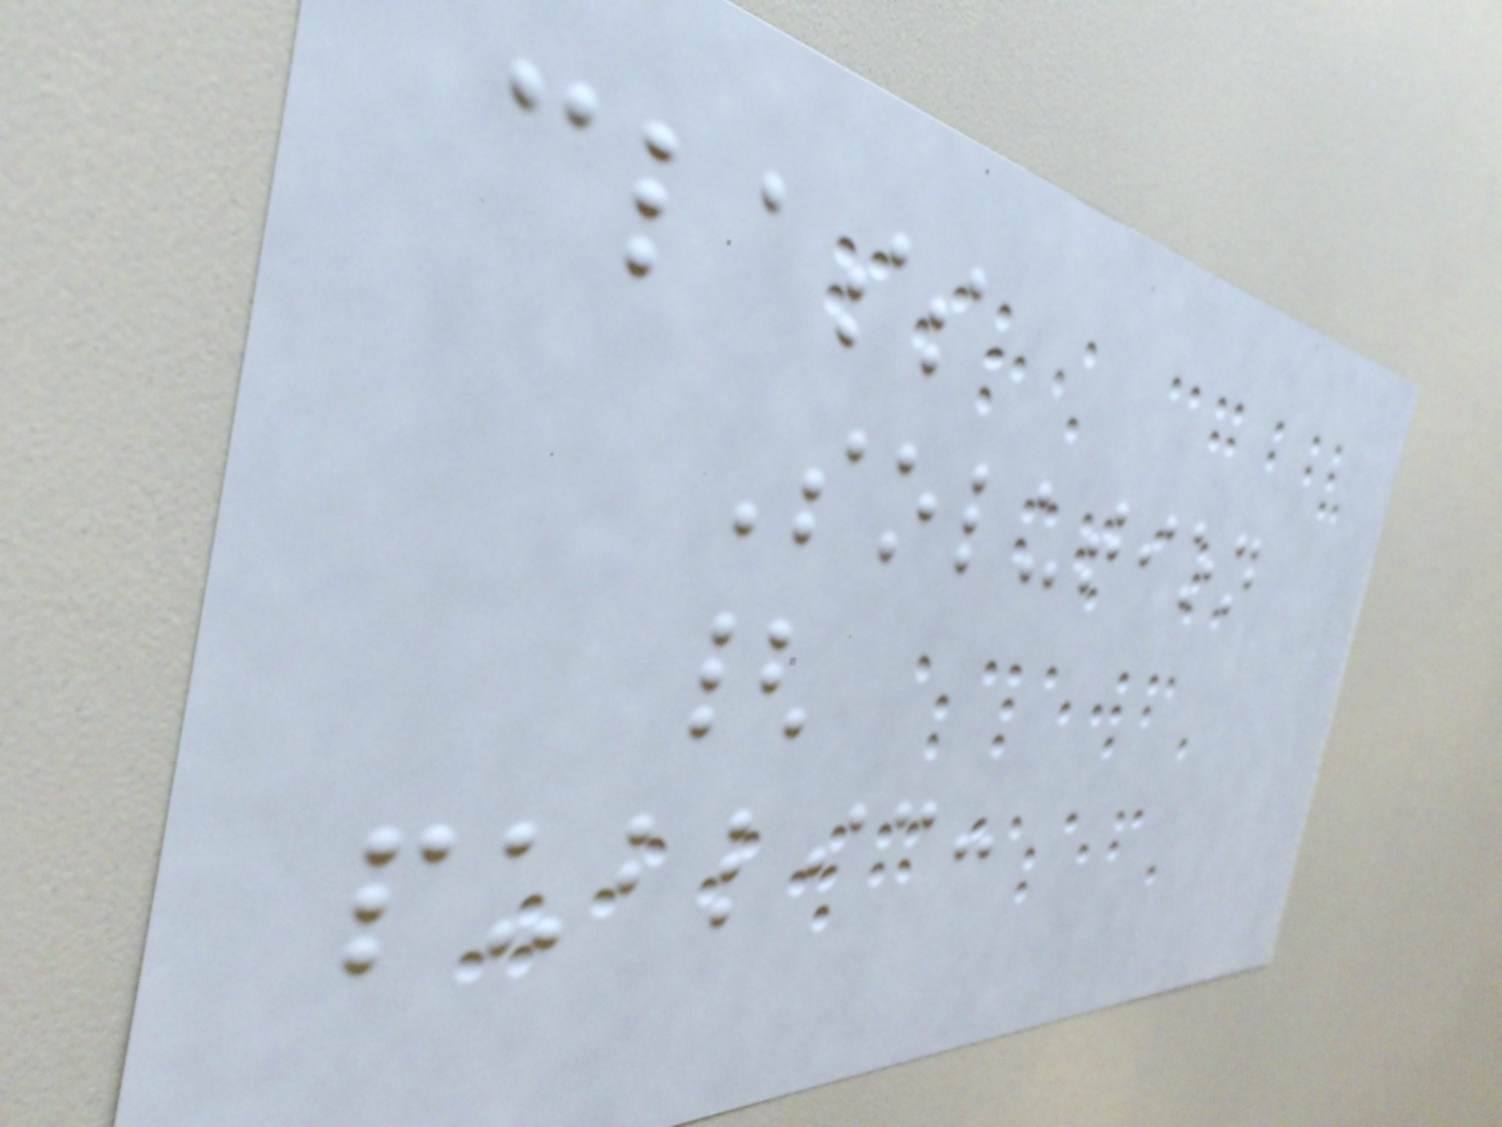class
Solution
{
public:
